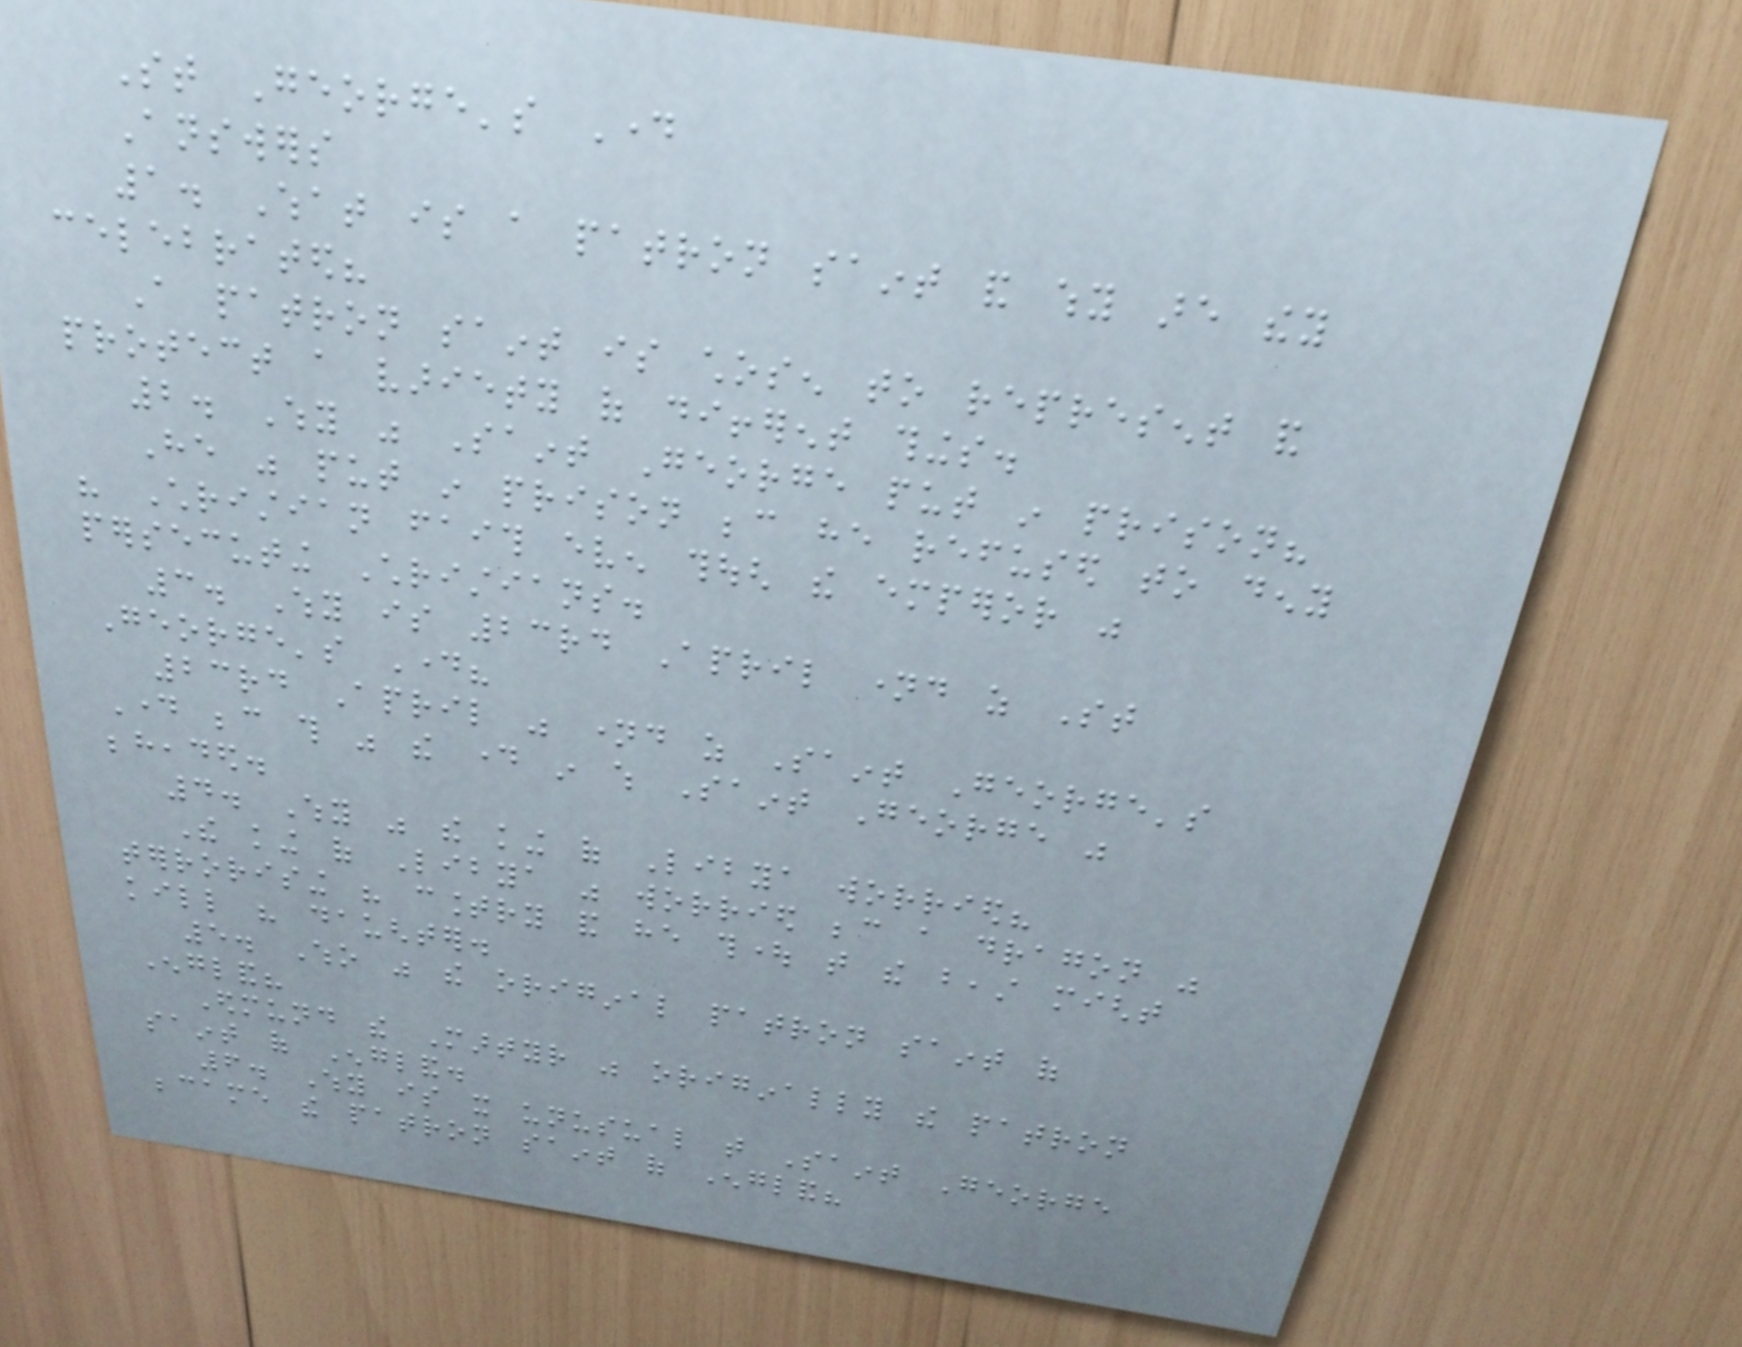St George's Day
Answers
1. What is a patron saint and why are they
celebrated?
A patron saint is chosen to represent and
protect a variety of different things.
2. Why was Saint George put in prison?
He was put in prison because he refused to deny
his Christian faith even though the emperor was
persecuting Christians.
3. Why is 23rd April named as St
George's Day?
23rd April was named as Saint George's
Day because this was the day in which Saint George was
beheaded.
4. Why was the king of Libya worried?
The king of Libya was worried because a dragon was
terrorising his country and he thought that the beast might
kill his daughter.
5. Who was the original patron saint of
England?
Edmund the Martyr was originally the patron
saint of England.
6. Why is it unusual that Saint George
became the patron saint of England?
